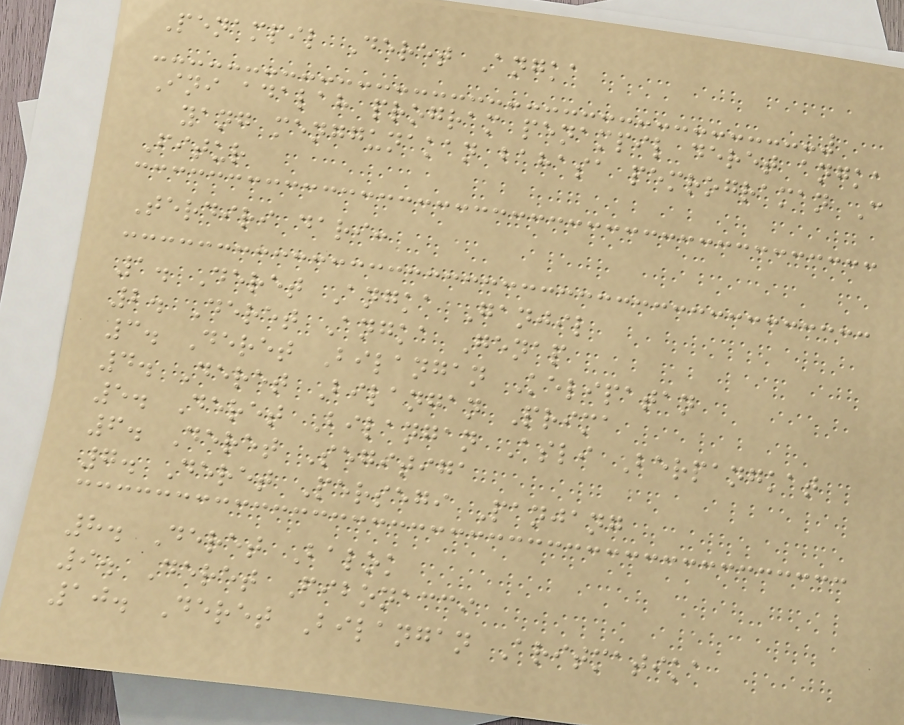Penampil Deret Angka
Ini adalah program penampil deret angka
yang menggunakan bahasa pemrograman C
Fitur
Terdiri dari:
1. Deret Angka Ganjil
2. Deret Angka Genap
3. Deret Bilangan Kelipatan
4. Deret Bilangan Prima
5. Deret Bilangan Asli Berpangkat
6. Deret Segitiga
7. Deret Persegi Panjang
8. Deret Balok
9. Deret Fibonacci
10. Deret Bilangan Aritmatika
